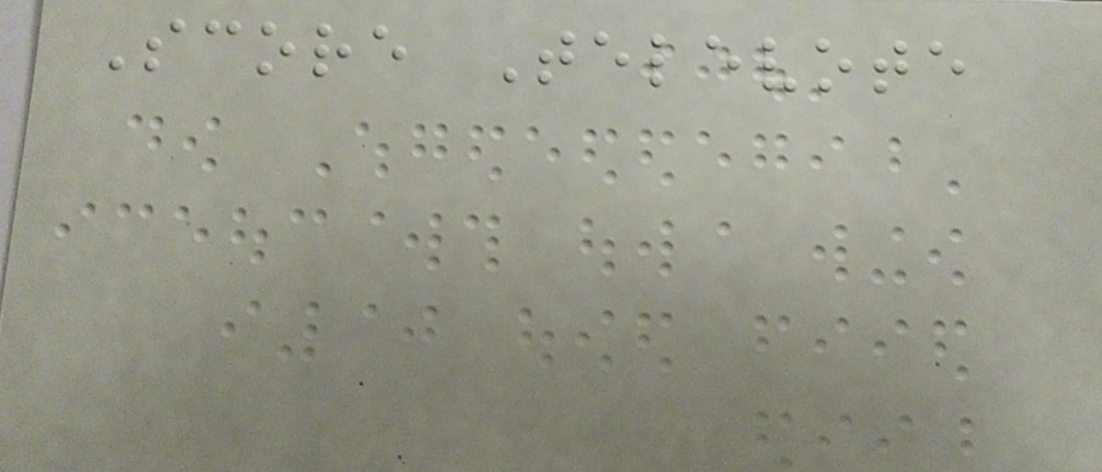Score Televote
